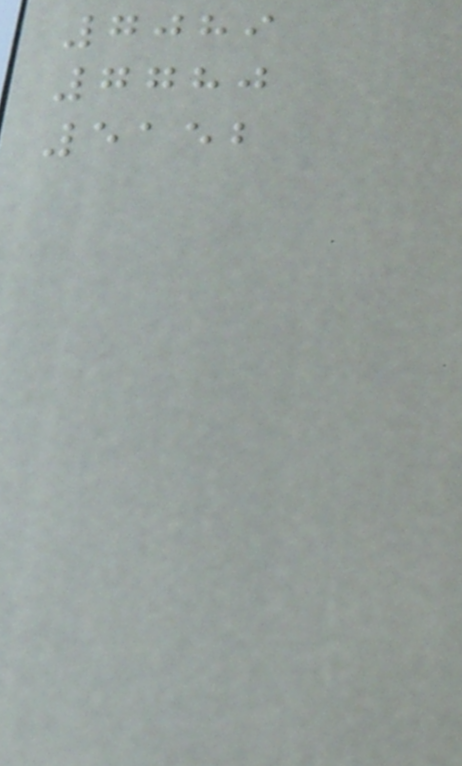7089
7780
5152
